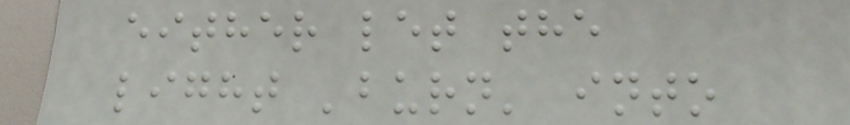either let the
light 'burn' into
